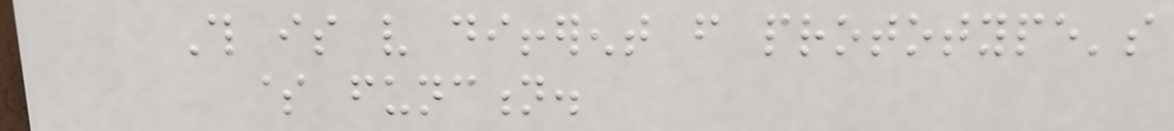This is very different from prototype's
$ function.
